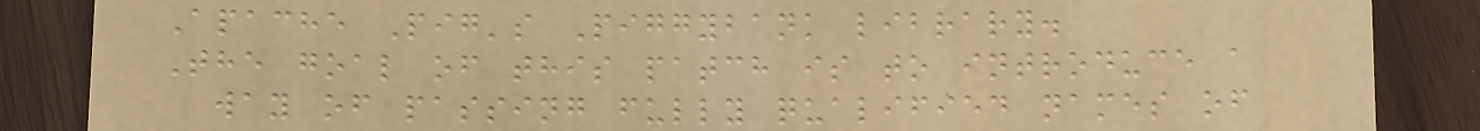Apache Pig's Piggybank library.
The goal of this patch is to introduce a
way of passing fully qualified names of
